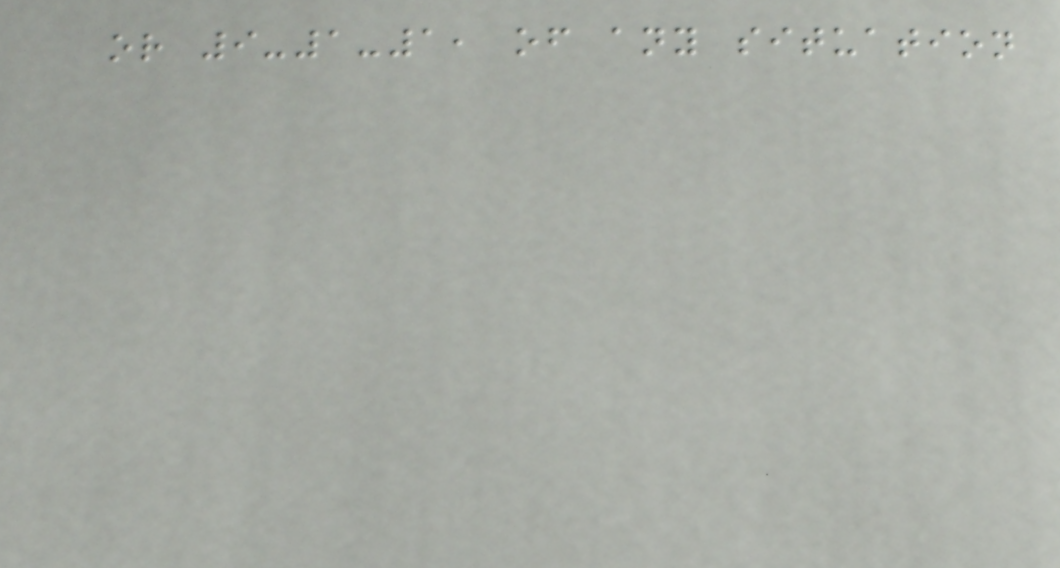or 9-1-1, of any situation
